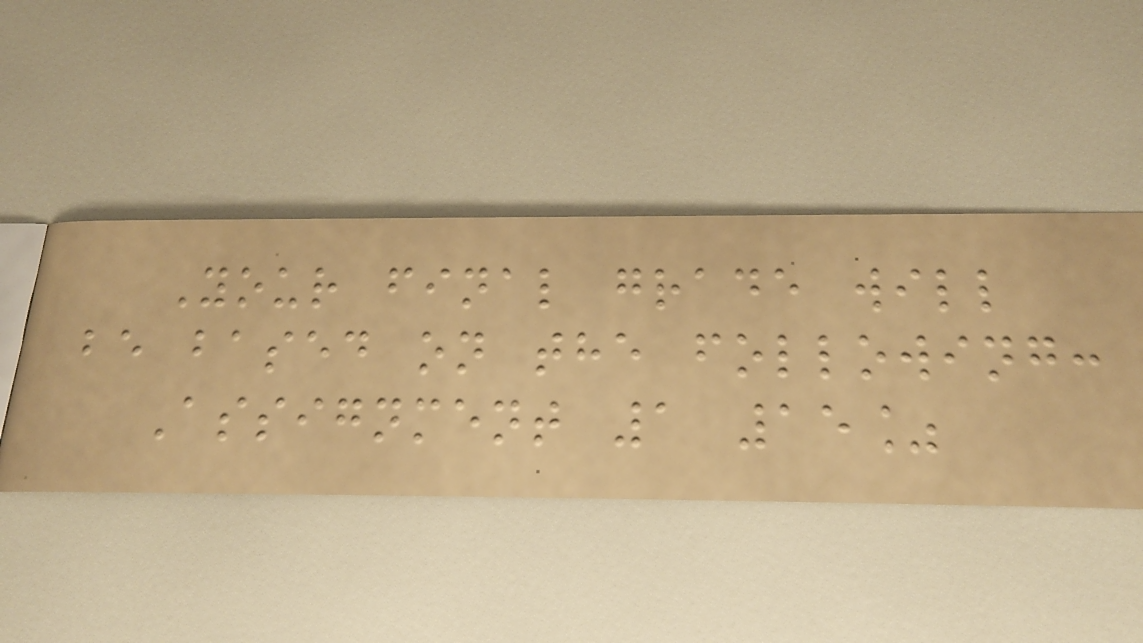Your final grade will
be based on the following:
Assignment 1 15%
